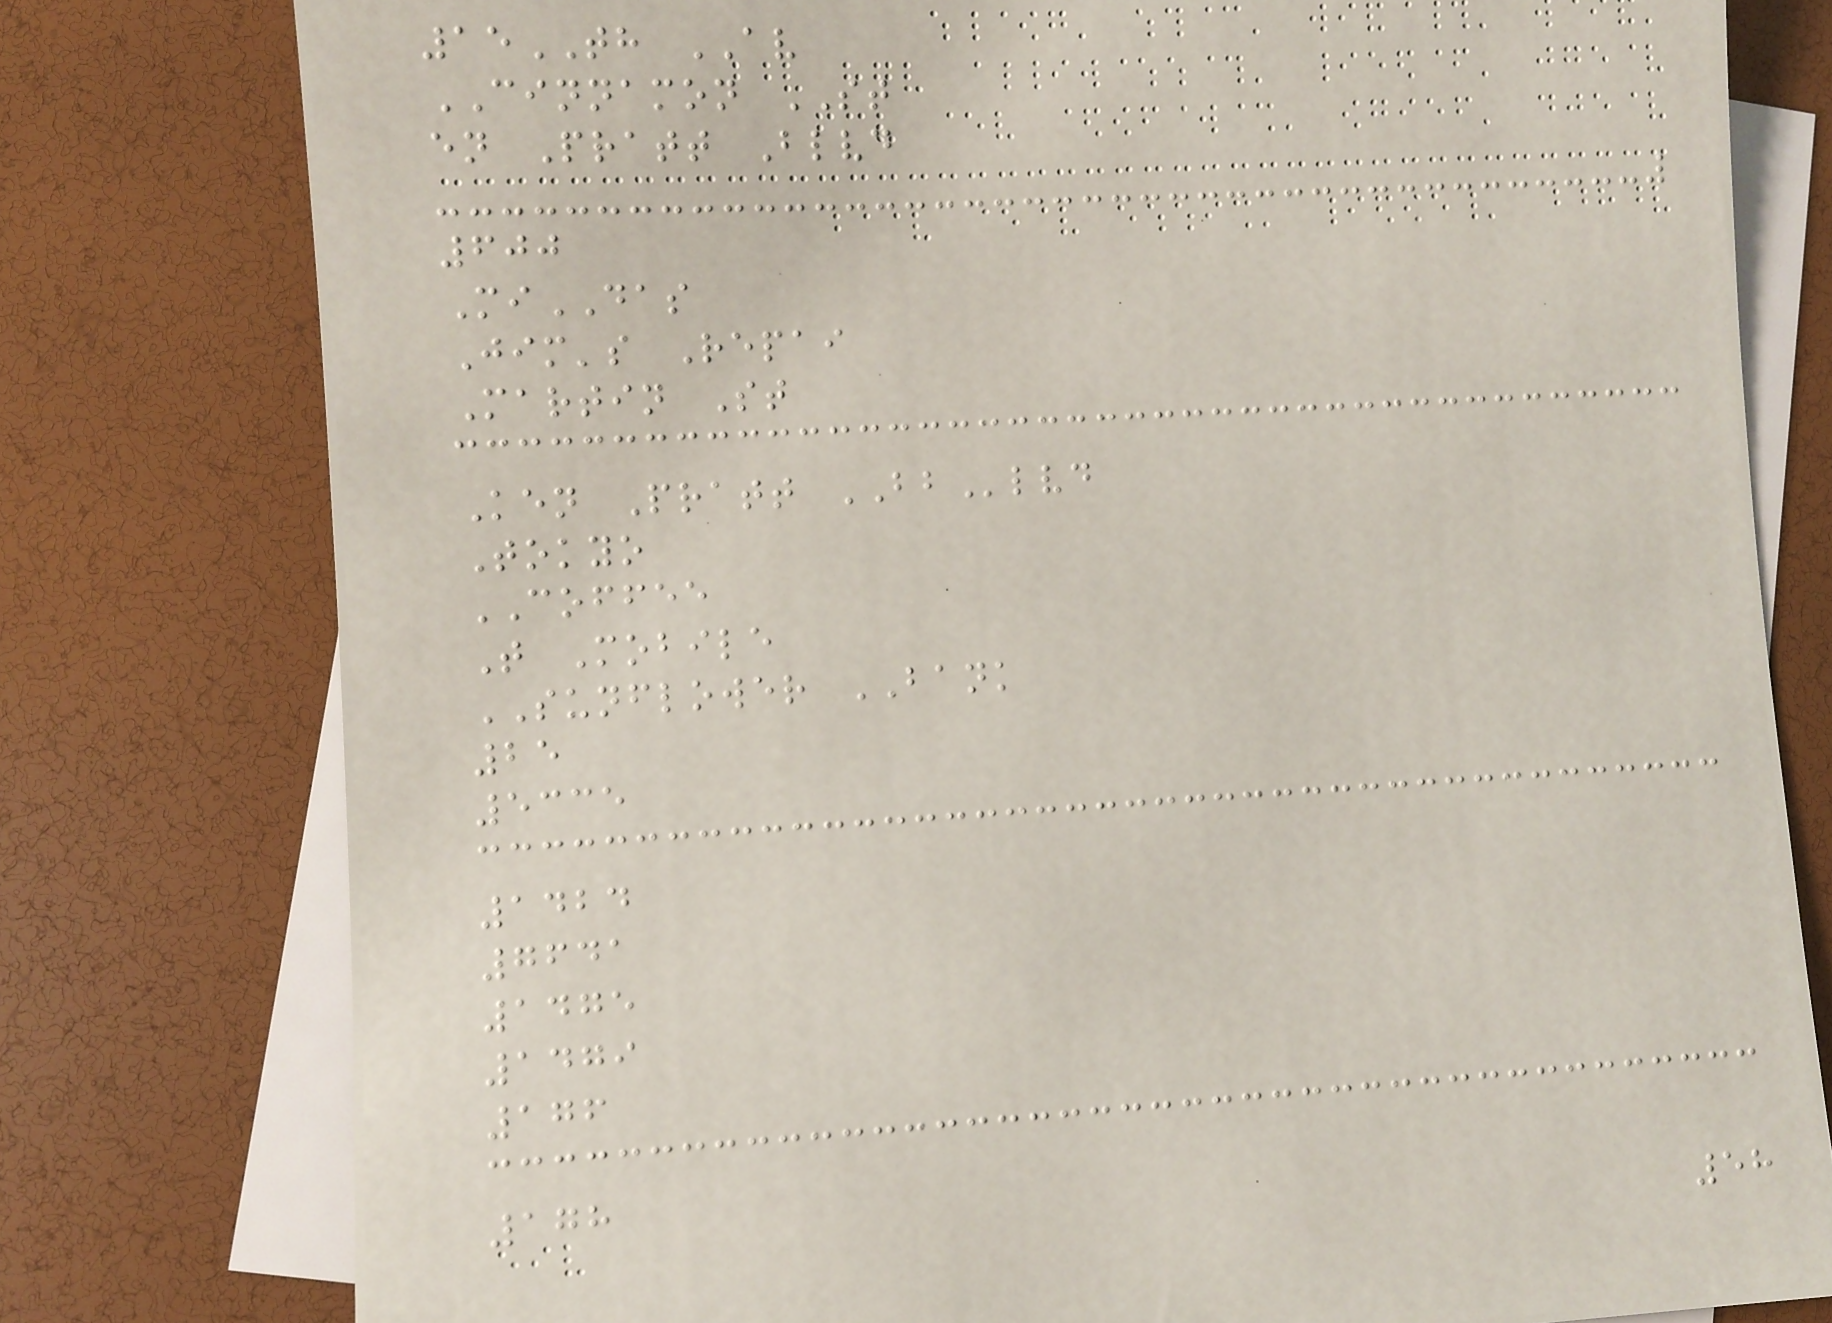15TH AV
CINNAMON ST
en Pratt Blvd
600
MiDAS
Jim's Repai
Martin St
Ken Pratt BBlvd
Tokyo
COFFEE
T Mobile
SUNFLOWER BANK
25
5335
1424
7641
1475
1479
176
178
58
